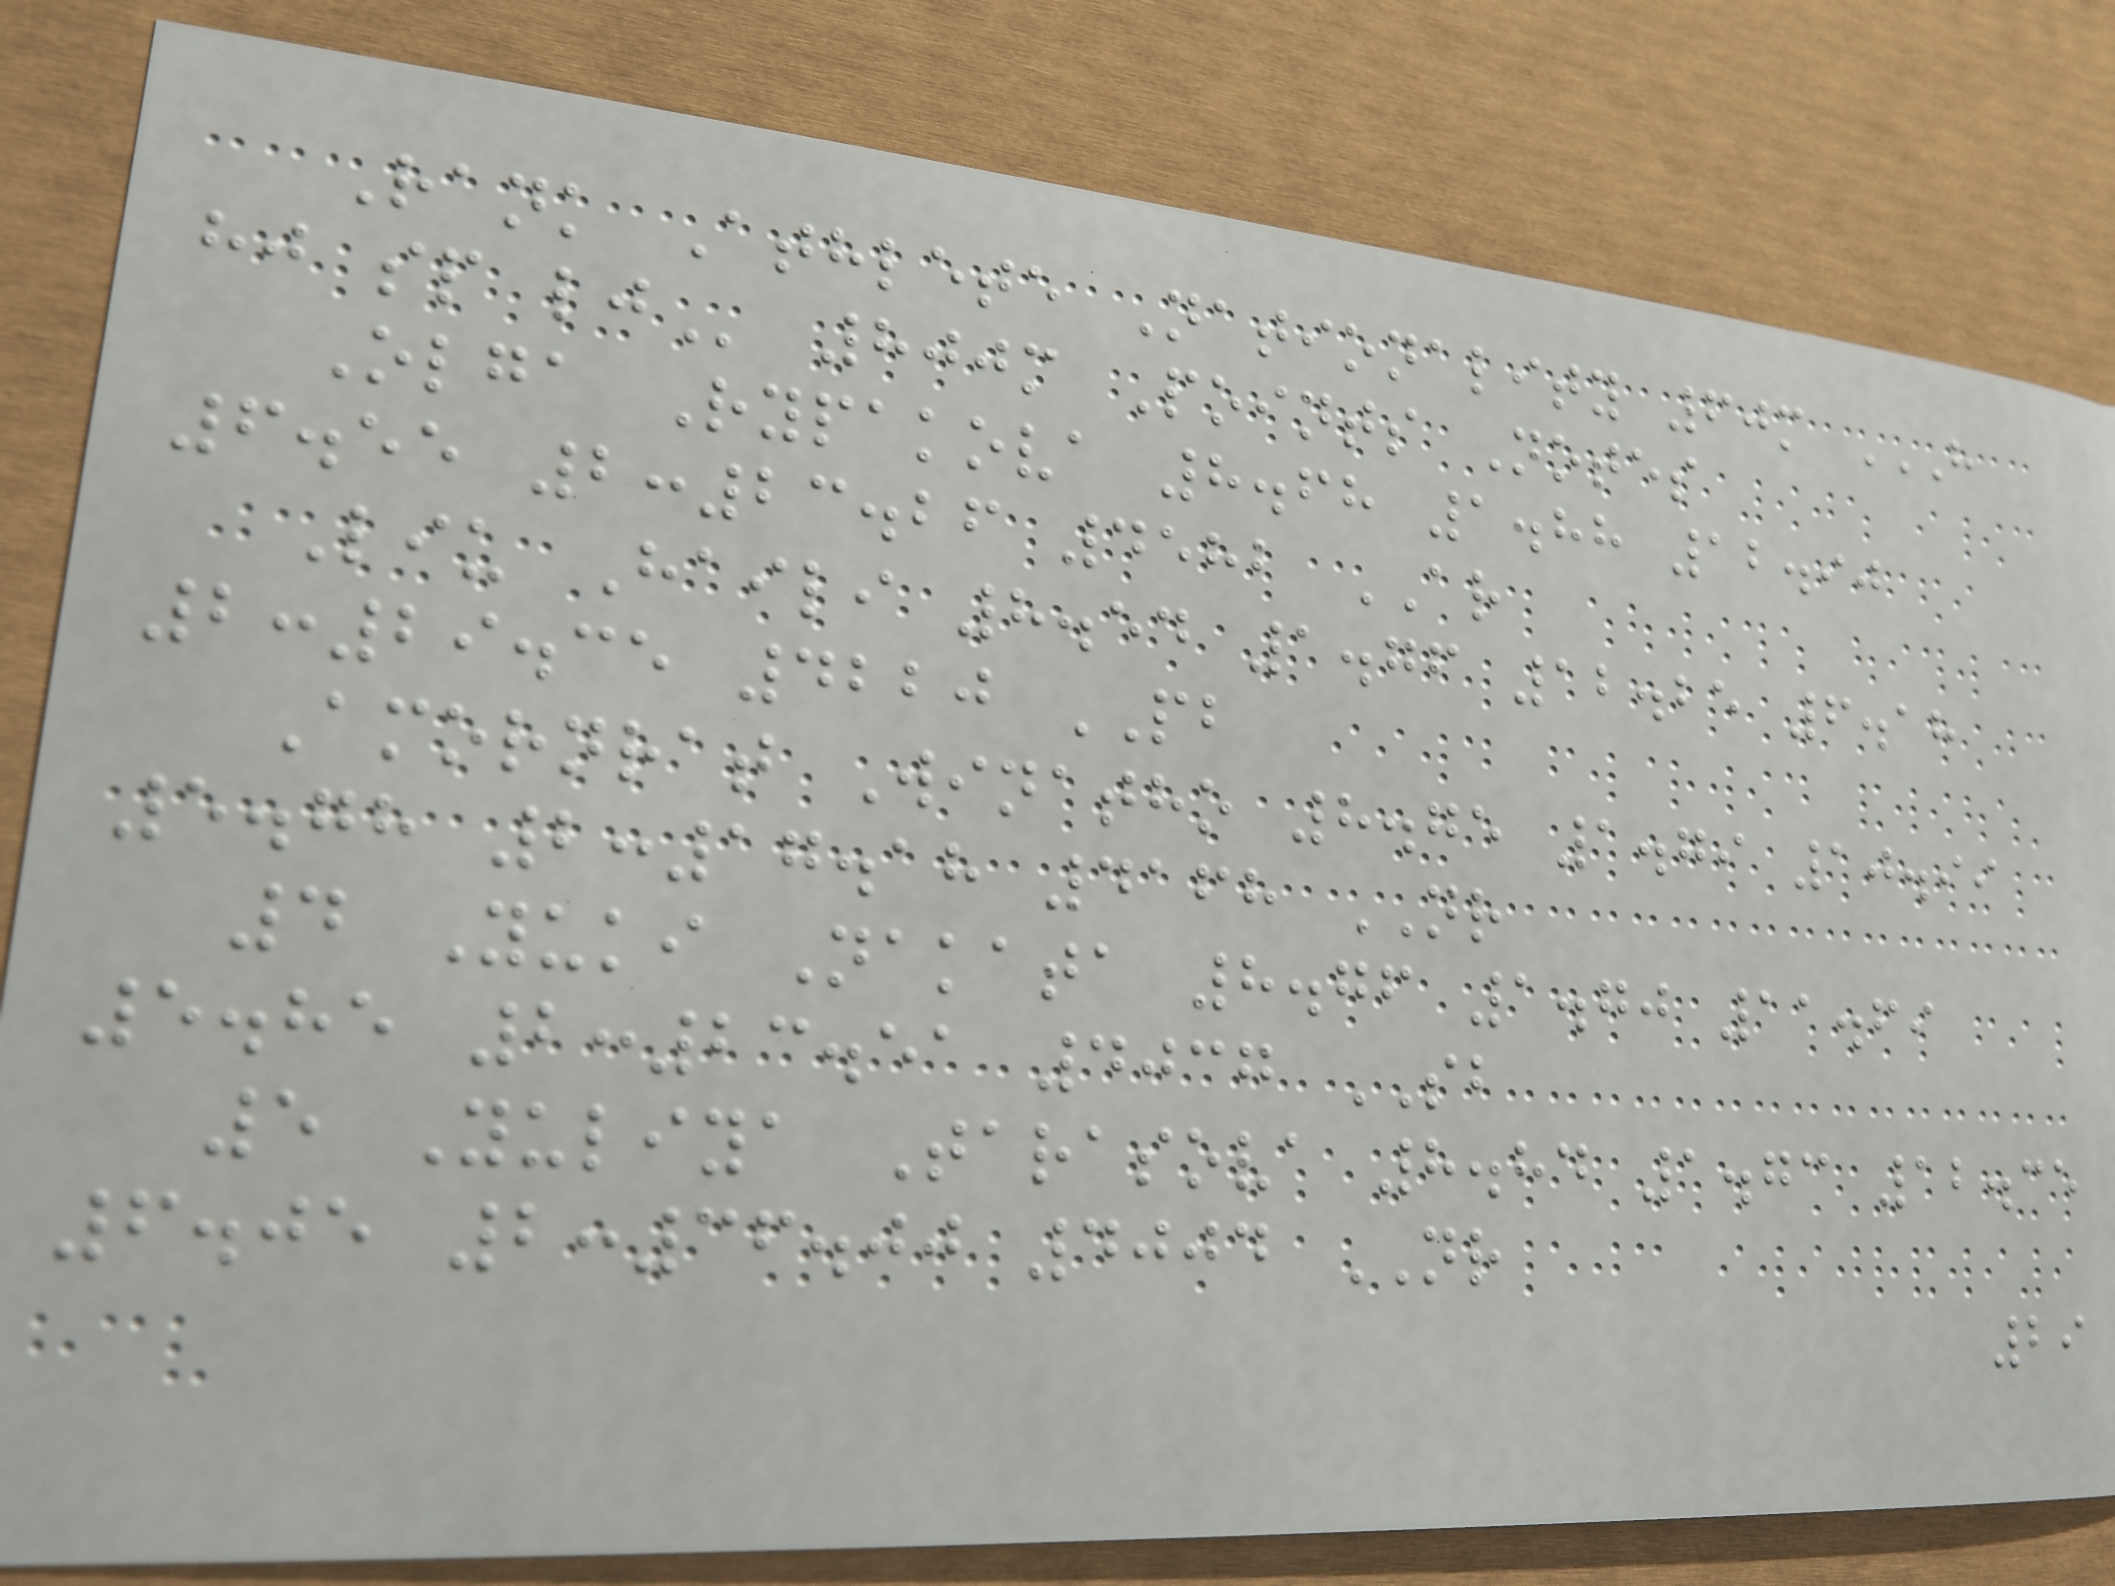Rank Athlete Nationality 60m H
HJ SP LJ 800m Points Notes
Olga Rypakova 8.68 1.88 12.90
6.55 2:23.26 4582 AR
Liu Haili 8.54 1.76 12.25 6.18
2:29.35 4220 PB
Amornrat Winatho 8.75 1.79 10.99
5.78 2:17.18 4168 NR
4 Yuki Nakata 8.76 1.70 11.69
5.85 2:23.51 4037 SB
5 Yuliya Tarasova 8.84 1.73 12.35
6.05 2:36.00 4004 NR
29
